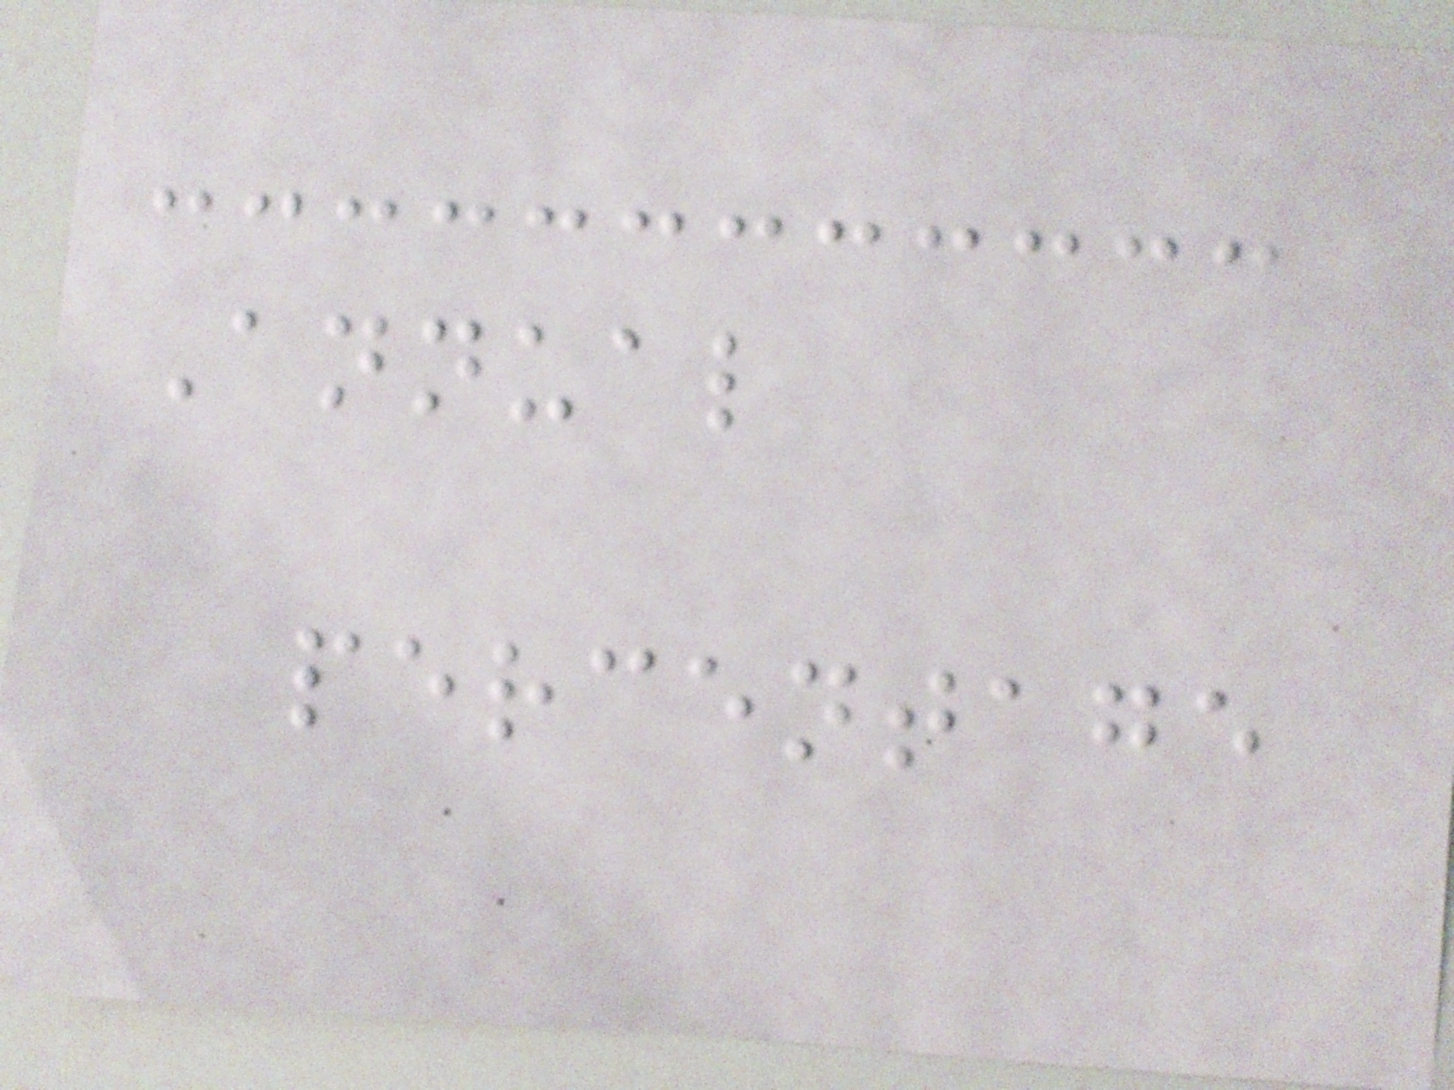Annual
percentage
